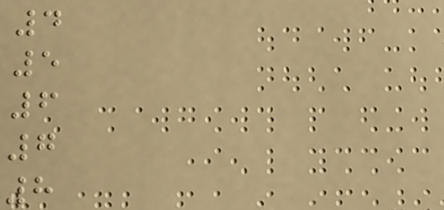4
5
6
7
8
